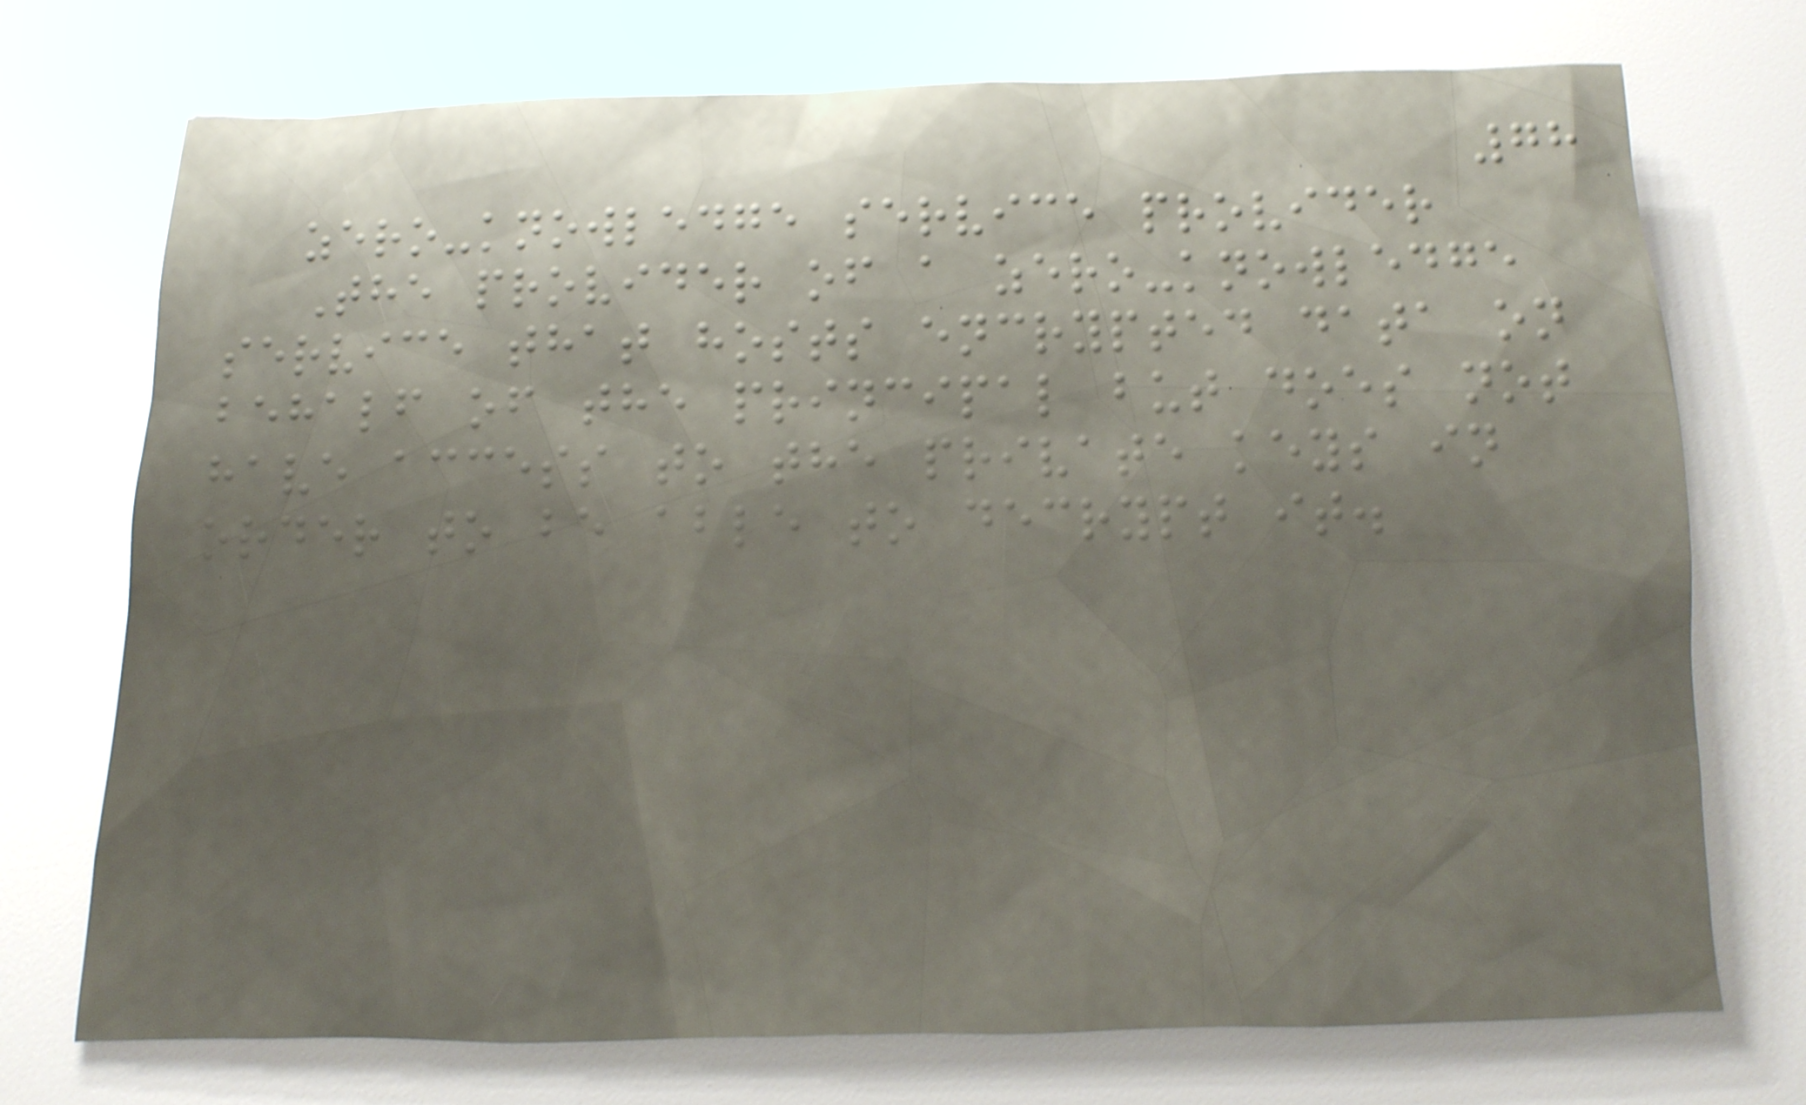78
zero-knowledge service provider
The provider of a zero-knowledge
service that hosts encrypted data on
behalf of the principal but does not
have access to the private keys in
order to be able to decrypt it.
